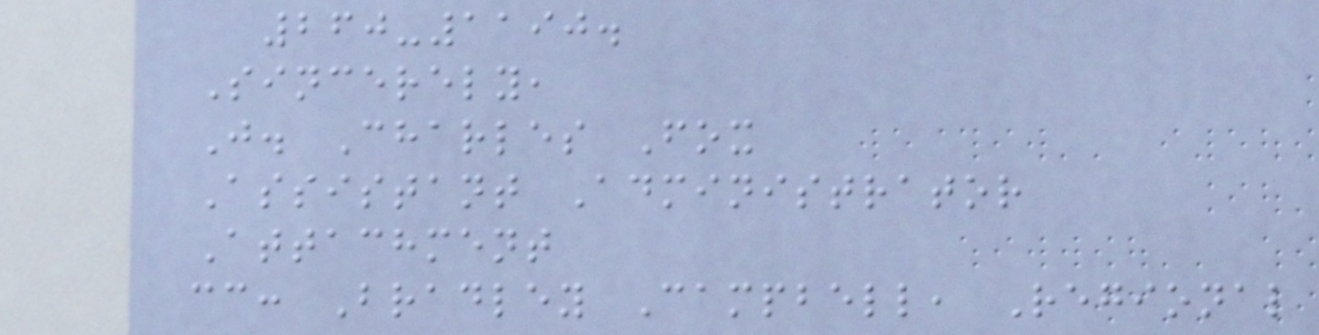260-1190.
Sincerely,
J. Charles Fox
Assistant Administrator
Attachment
cc: Bradley Campbell, Regional
